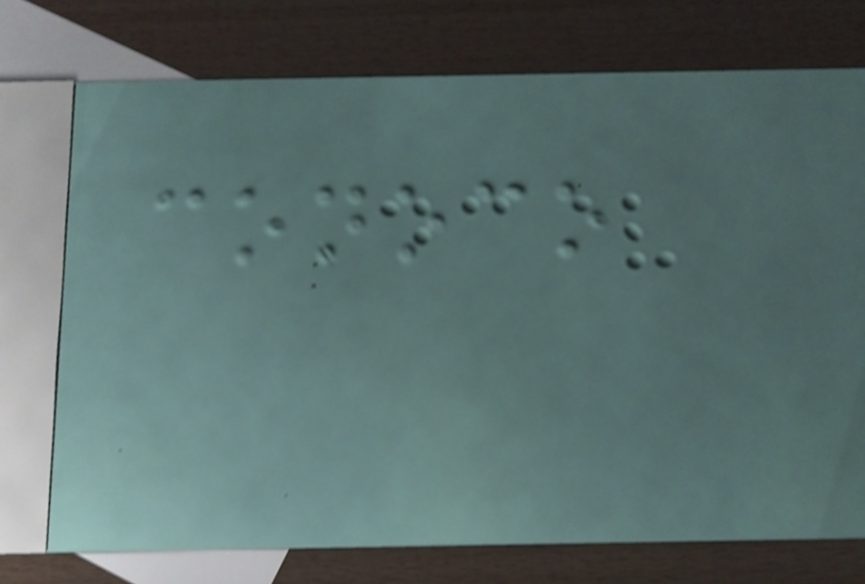conoco
